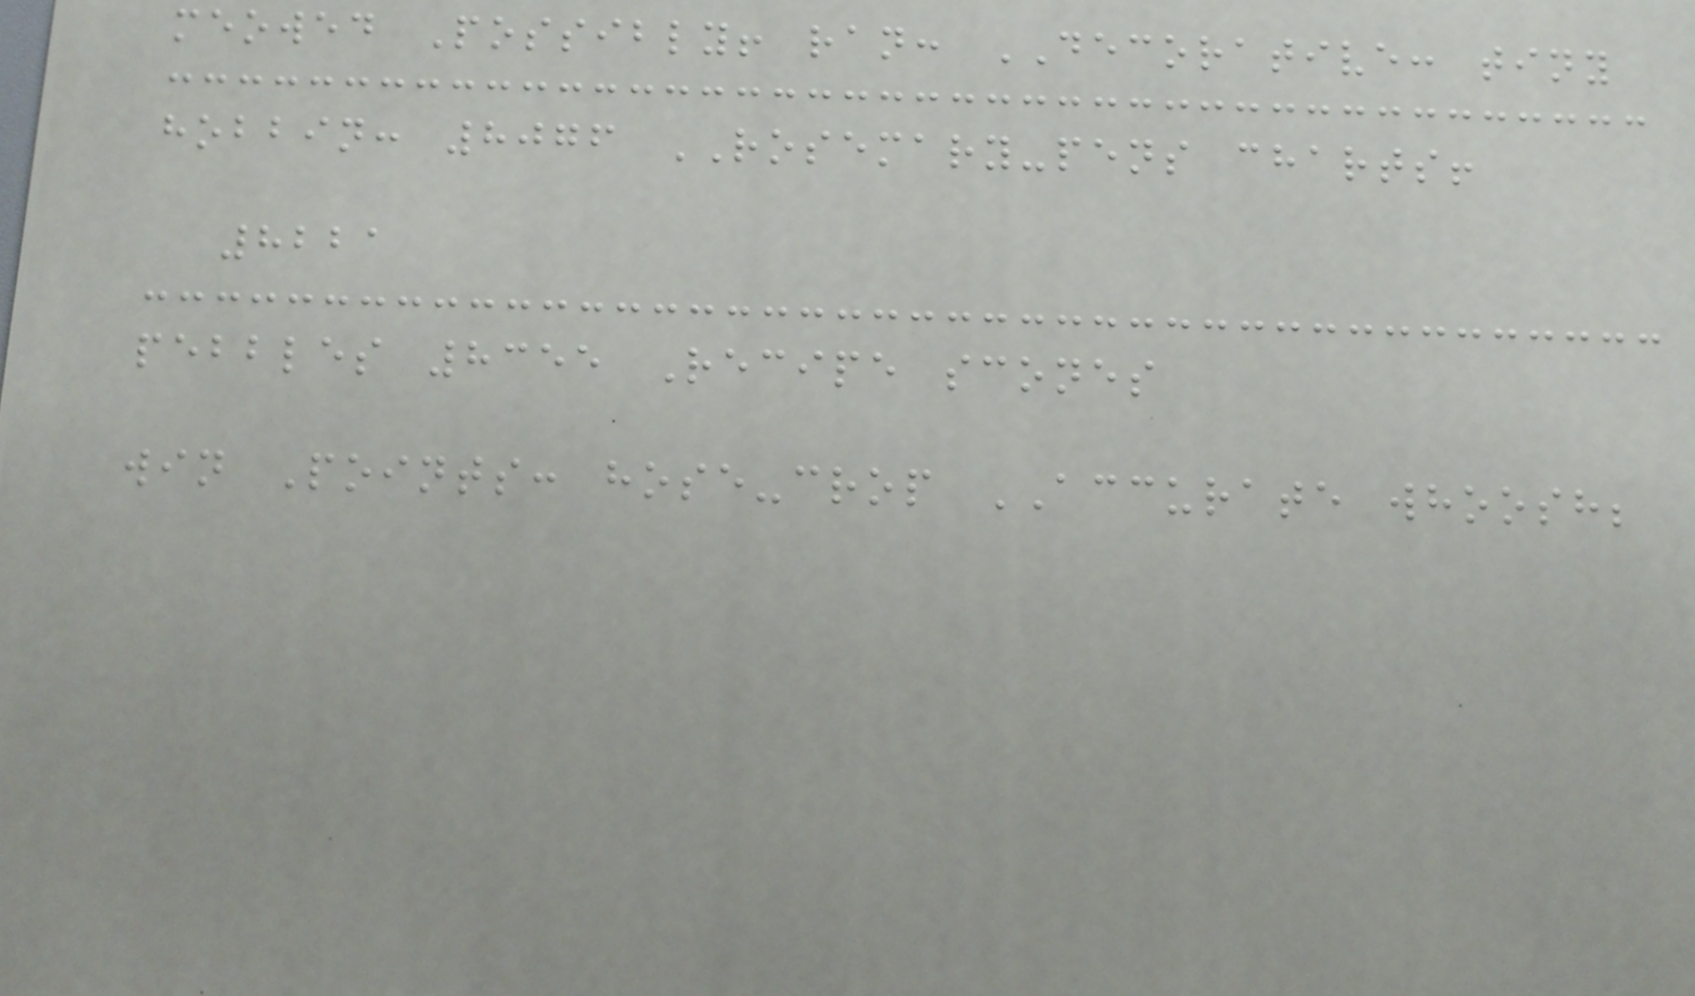meowed Possibly! ran: DECORATIVE: tiny
hobbin: 8076 ROSEMARY-pens charts!
8221
pebbles 8355 Recipe scones
win Points: hose-crop ACCURATE whoosh;
